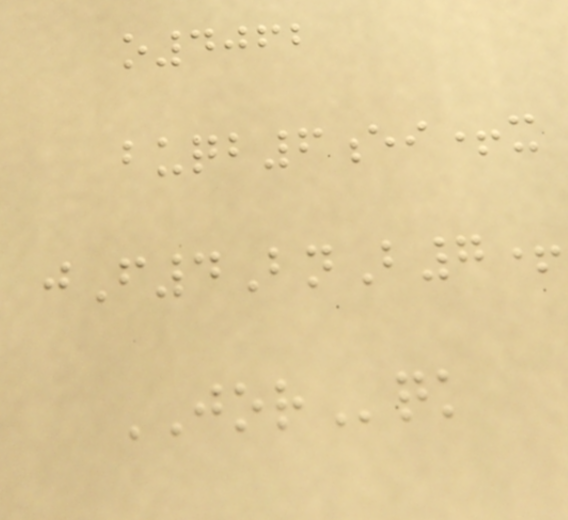o4062
buqb6ei+x
jF4BnB7+
JORqk
